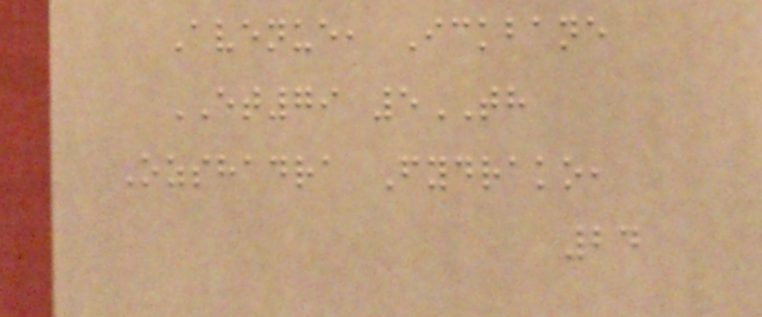Avenue, Ickbane
ET79 5TH
Ozshadra Fydrako,
24
